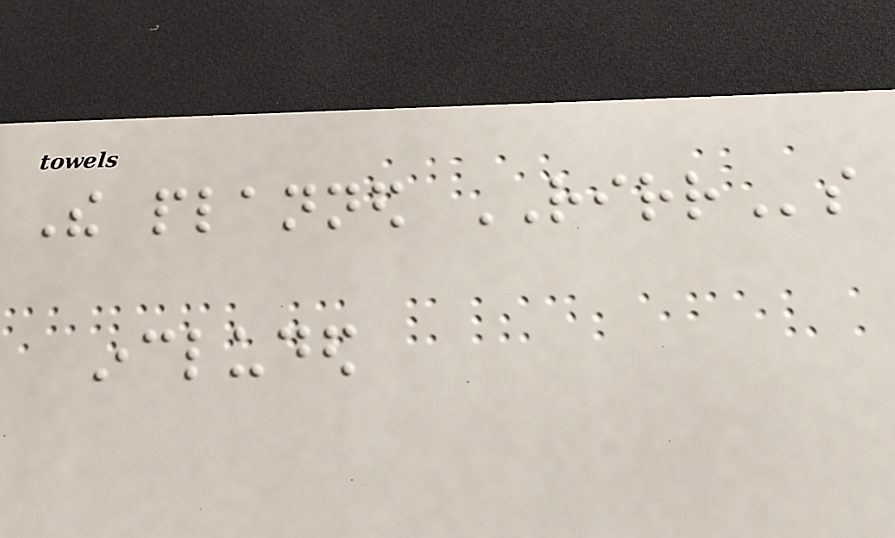The planned RIRRs
included
